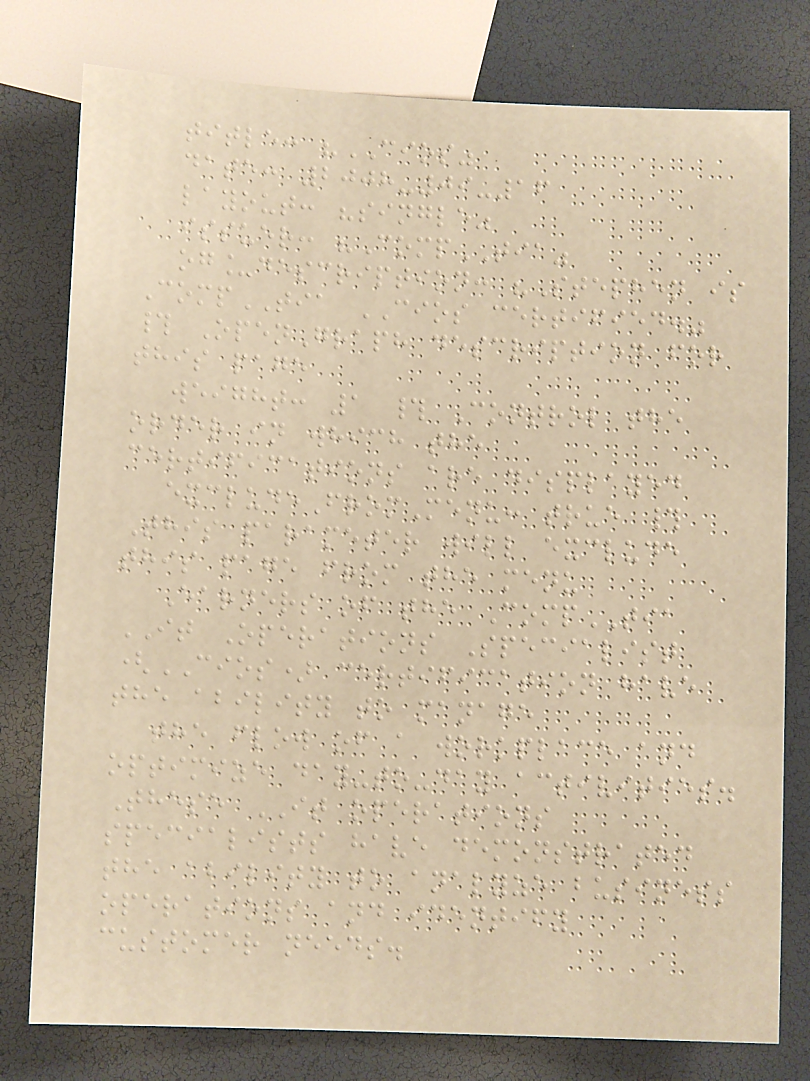title: "CIOS"
date: 2008-09-16
layout: "single"
issuer: "CompTIA"
og_description: "Stephen is
CompTIA CIOS certified."
# OpenGraph description for
this page
weight: 1 # Control the
order in which the
certifications are displayed
excludeFromMenu: true #
This parameter will exclude
this page from the menu
Earners of the CompTIA
IT Operations Specialist
(CIOS) certification have
the ability to manage
the flow of a workplace and
optimize day-to-day activities.
These IT operations
specialists have demonstrated
the ability to analyze business
operations and identify
customer needs.
